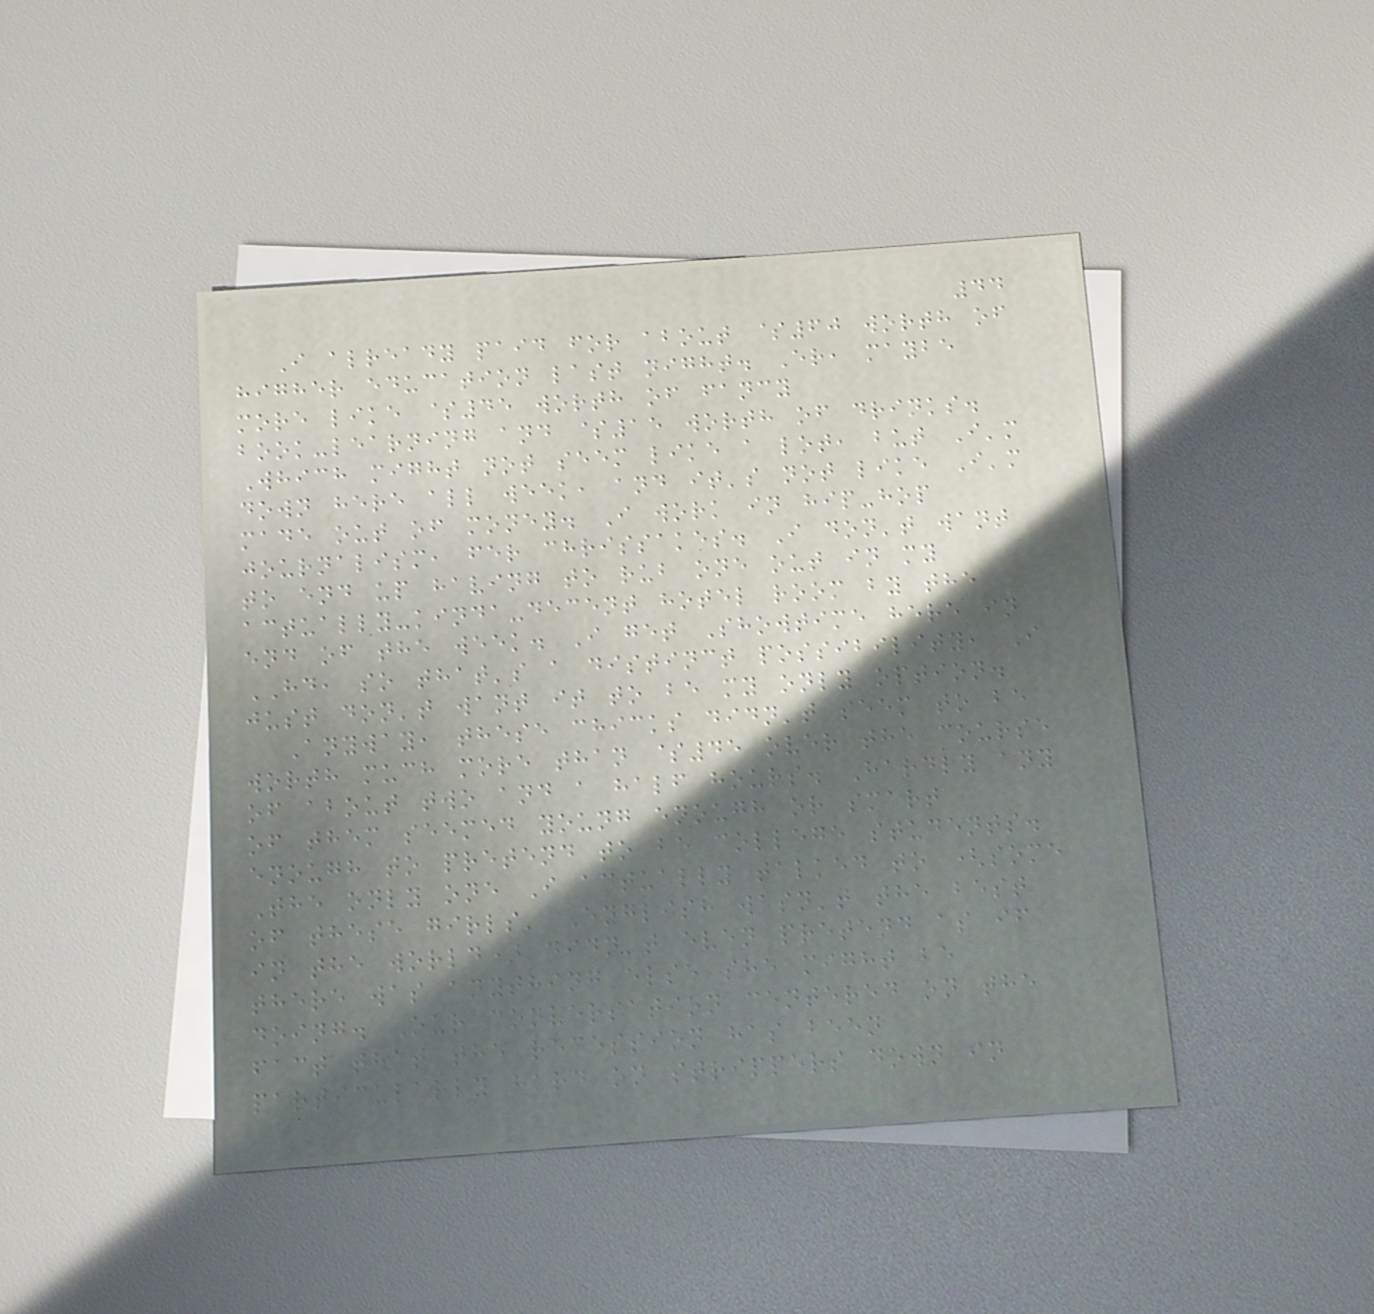44
I already paid for about $60 worth of
higher education last night. Er, maybe
more like $45 worth of fancy
book-learning and $15 worth of drinks.
Which might not seem like a lot, but I'm
down here all week, and it's not like I'm
made out of money. I work in hip-hop
journalism, fer chrissakes. I don't want
to end up having to rub one out in my
actually-kinda-decent hotel room by the
end of the week. I get Showtime here in
HD, so that's a distinct possibility, I
just don't want it to be my only option.
Anyway, these chicks didn't seem to be
worth much more than $45 over the course
of about two and a half hours. Hardly any
of them seemed young enough or smart
enough to pretend to be college students.
The only one I actually talked to (some
of these girls' English wasn't the best
in the world) didn't even pretend as if
there was anything else she might be
doing. Our conversation centered on the
fact that the recession has been
particularly hard on strippers down in
